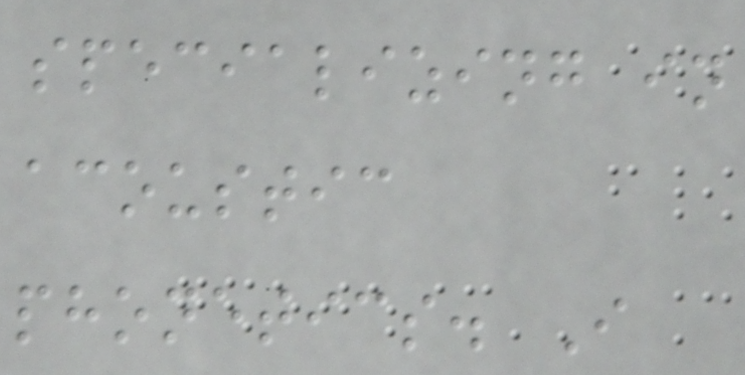specializing in
acoustic
phonetics. I
